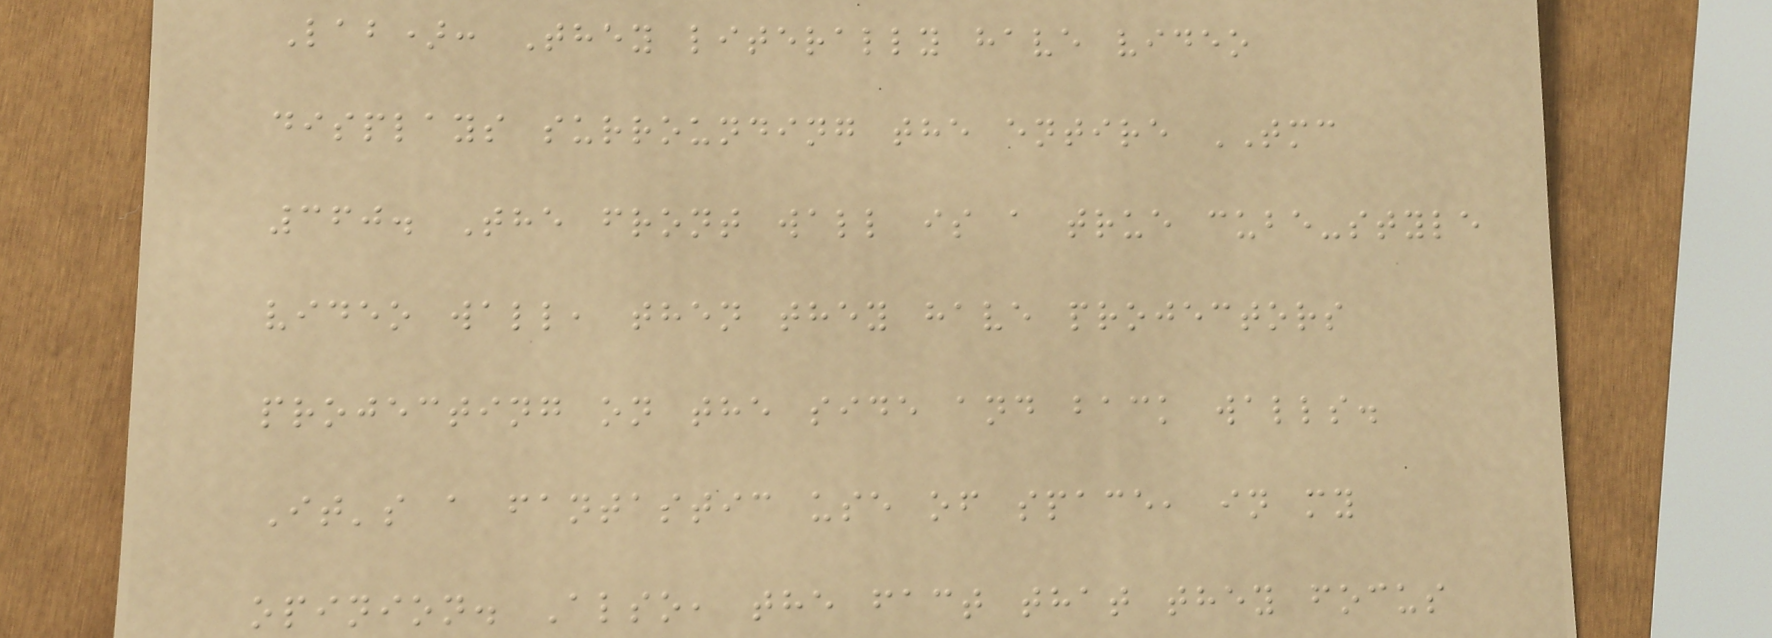Lab): They literally have video
displays surrounding the entire TMC
360. The front wall is a true cube-style
video wall, then they have projectors
projecting on the side and back walls.
It's a fantastic use of space, in my
opinion. Also, the fact that they focus
